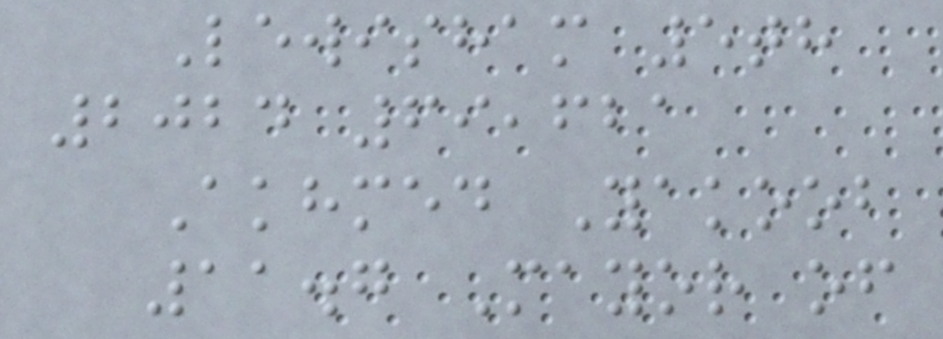Lewisham 5th
2024 69,621
Akhmed Yakoob
11.7 Mayor of
